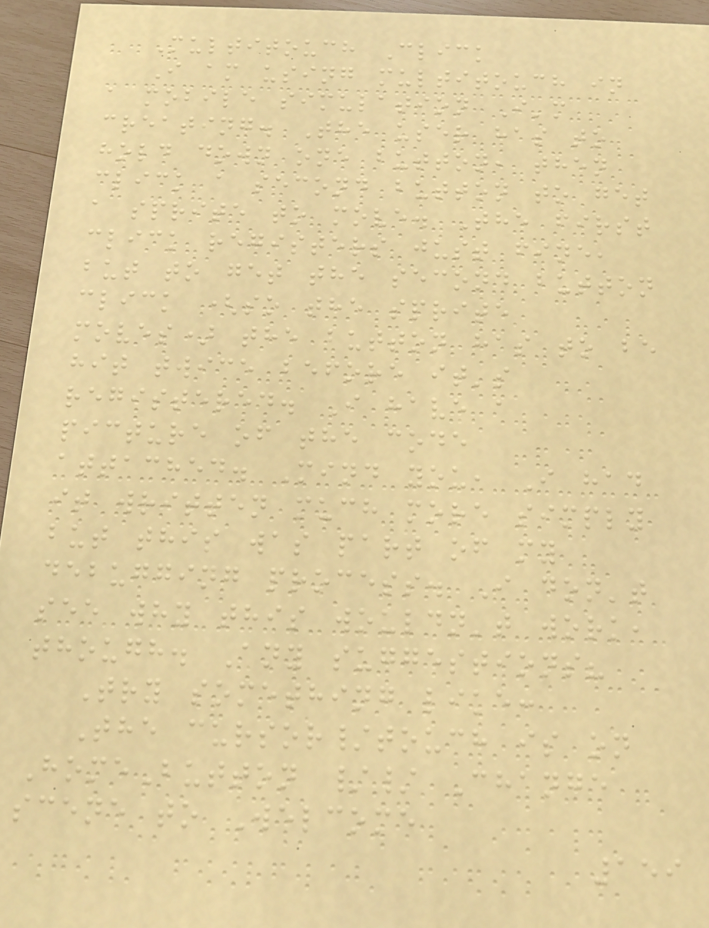Multitouch Click
I am using multitouch in
a mobile simulation I'm
creating. The user has to
hold down one button, then
click a second button to get
a sprite to move. The first
click registers just fine,
but to get the second button
click (so the sprite
moves) the button has to be
hit twice before it's
registered. I have a
picture of the code
attached. Mind you, I had
it written much more simply
but this was part of my
debugging process. I don't
see why this wouldn't work,
though. Any suggestions?
Try something like:
The cursor/touch is on
HomeButton // Change
scene to Welcome
159
